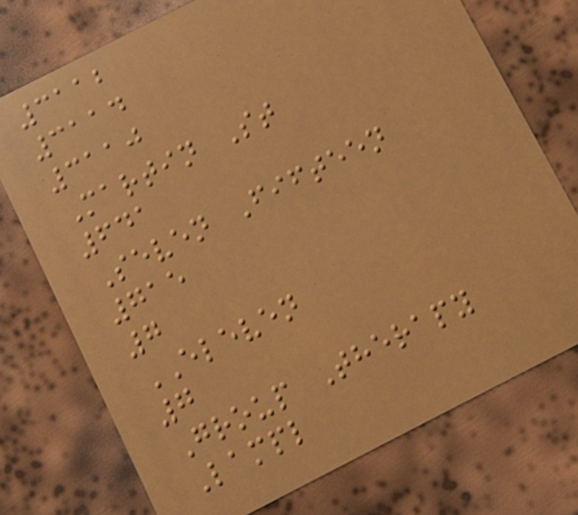3112
3114
3110
Martin St
641
Seven Fifteen
715
7
ELEVEN
7
Group Therapy
Lampl
